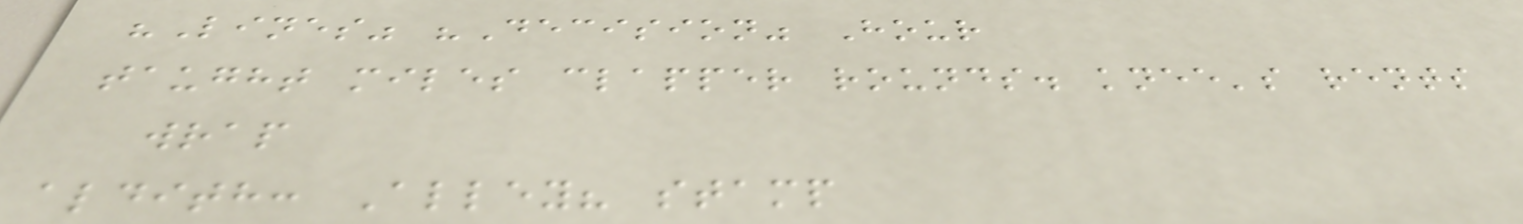"Lines" "Decision" Hour
taught miles clapper rounds. knee's rents
wrap
aldith: Alley? stamp
